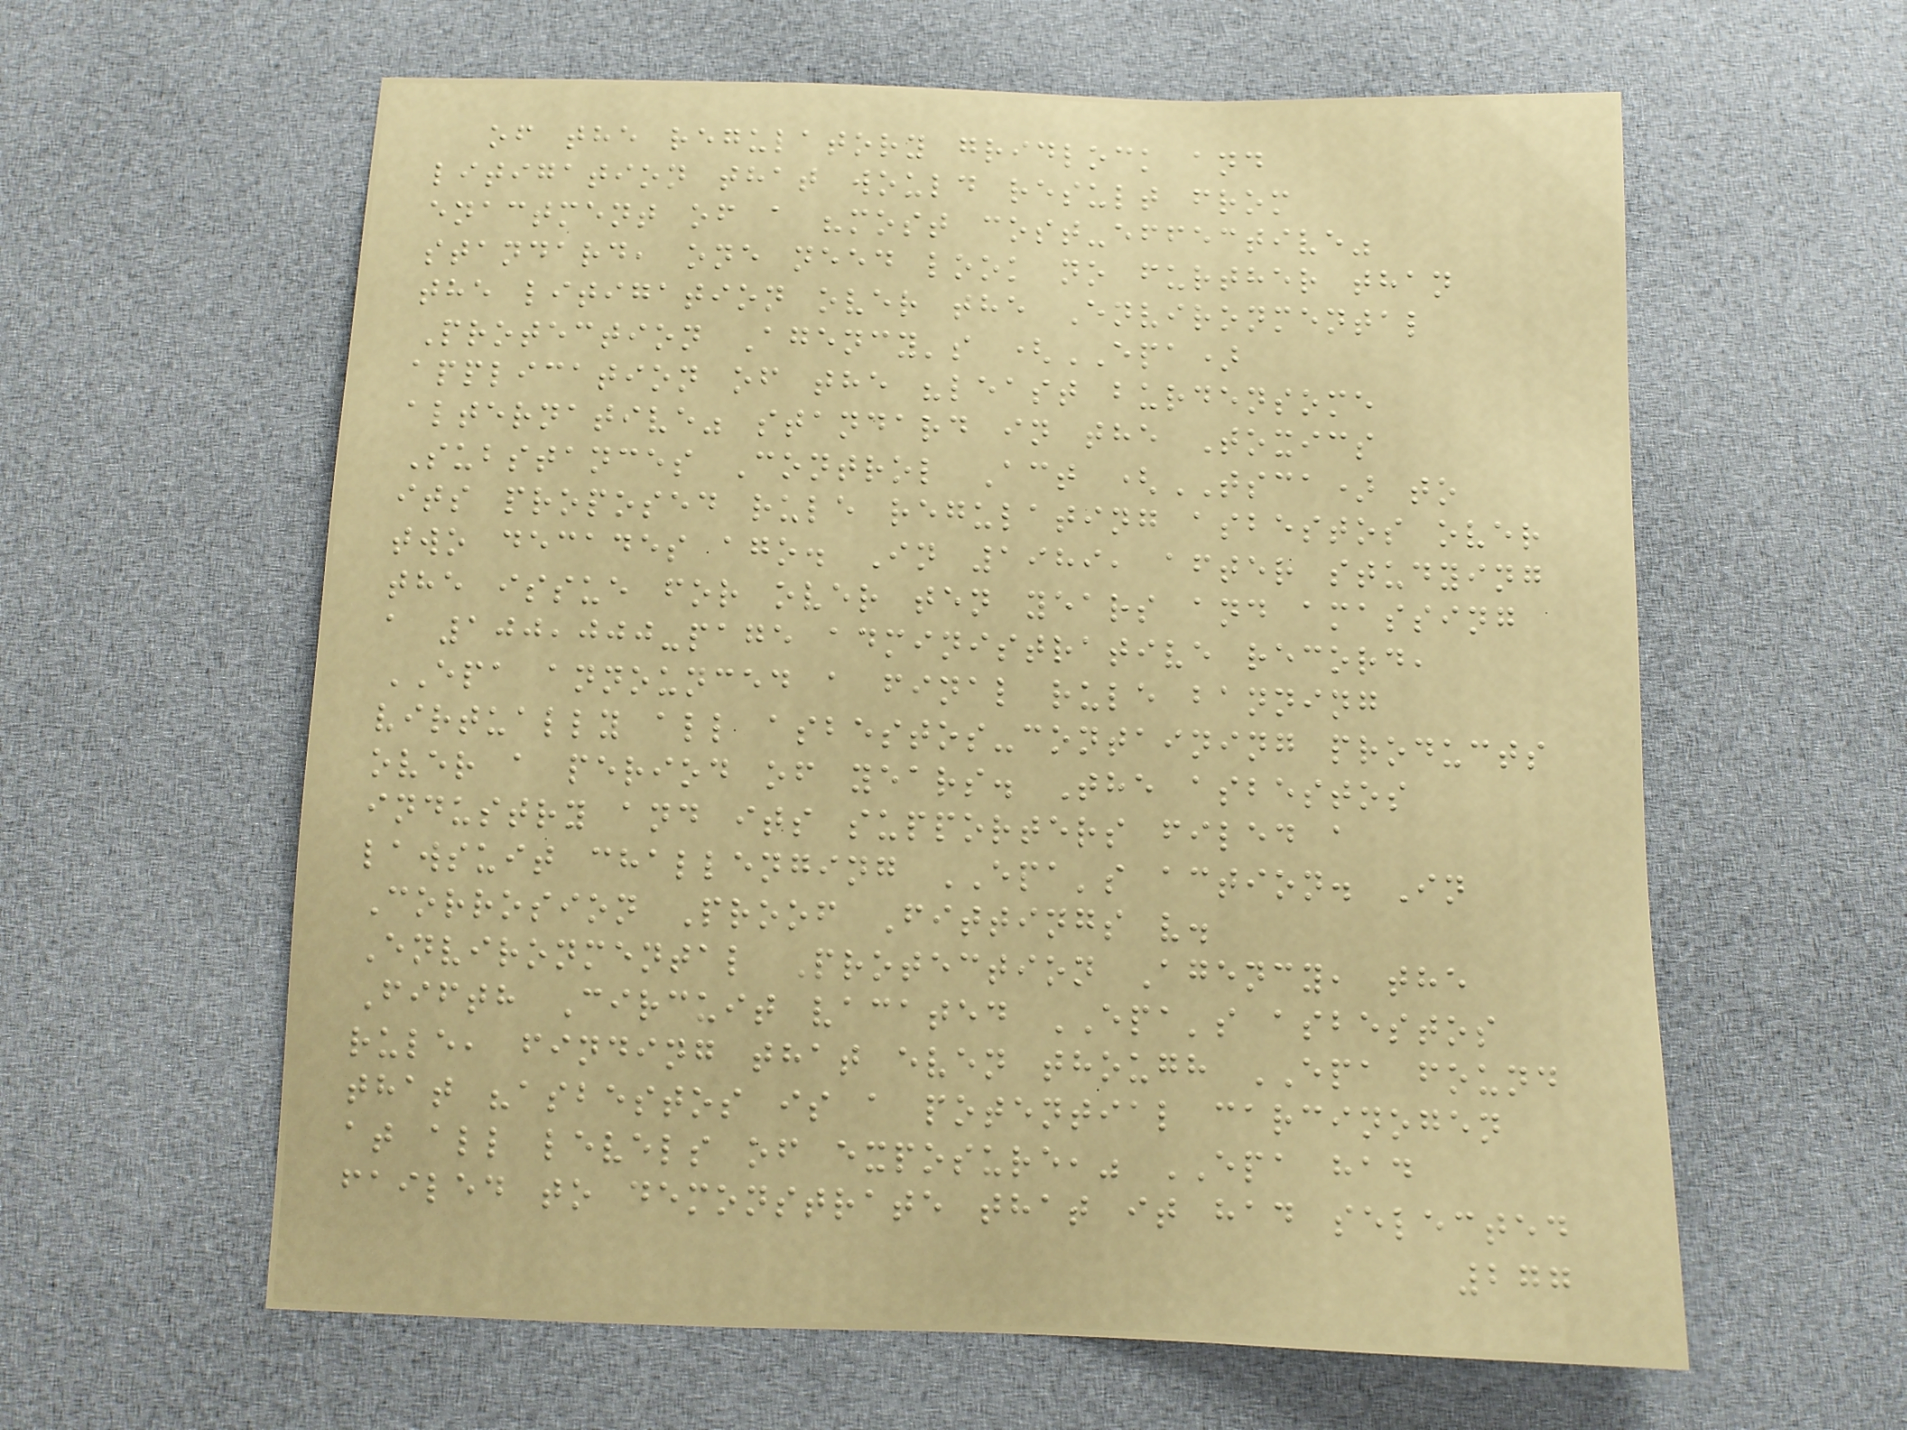of the regulatory gridlock and
litigation that would result from
enactment of a "most cost-effective"
standard, one need look no further than
the litigation over the Environmental
Protection Agency's (EPA)
application of the "least burdensome
alternative" standard in the Toxics
Substances Control Act (TSCA) to
its proposed rule regulating asbestos over
two decades ago. In 1989, after studying
the issue for over ten years and amassing
a 100,000-page administrative record,
EPA announced a final rule banning
virtually all asbestos-containing products
over a period of years. The asbestos
industry and its supporters filed a
lawsuit challenging EPA's action. In
Corrosion Proof Fittings v.
Environmental Protection Agency, the
Fifth Circuit vacated EPA's asbestos
rule, finding that even though EPA found
that "asbestos is a potential carcinogen
at all levels of exposure," EPA had
failed to demonstrate that it had selected
277
